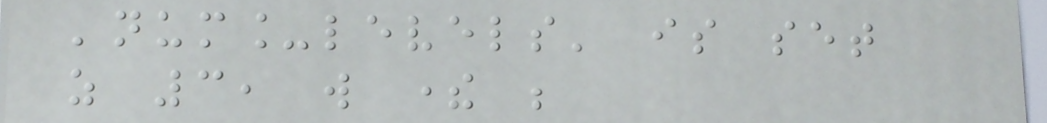'num_levels' is set
as 3, will there be
